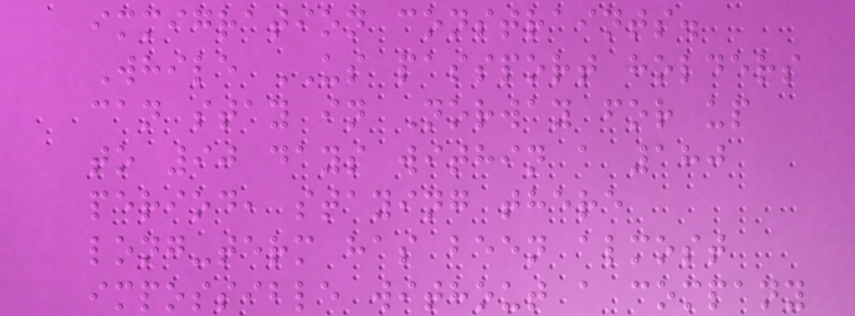immigration constraints.
While US passport holders
can stay in Norway for up
to 90 days within a 180
period, staying there
long-term has been almost
impossible without a company
